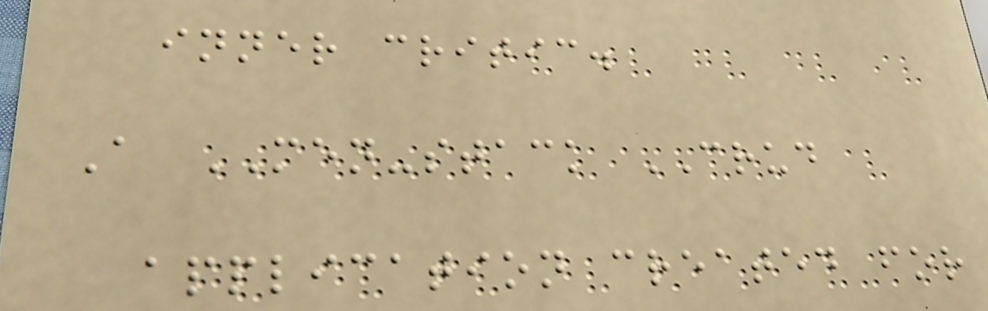inner critic.
A MEN-stack CRUD
application created for
